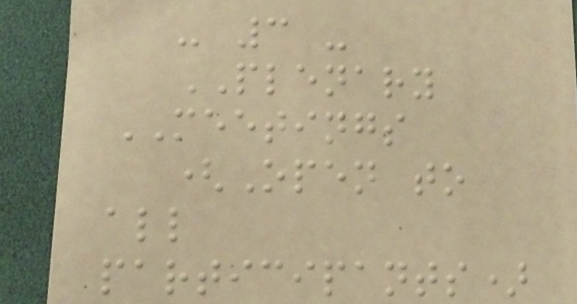- 3 -
PLENARY
MEETINGS
(Open to
all
participants)
